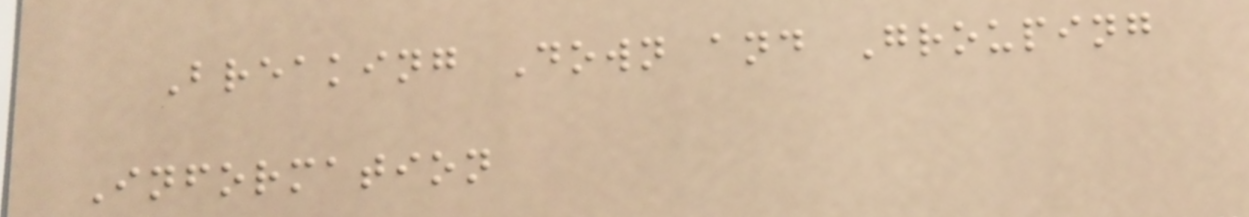Breaking Down and Grouping
Information
